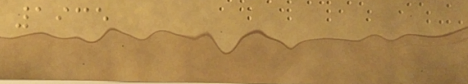1935
